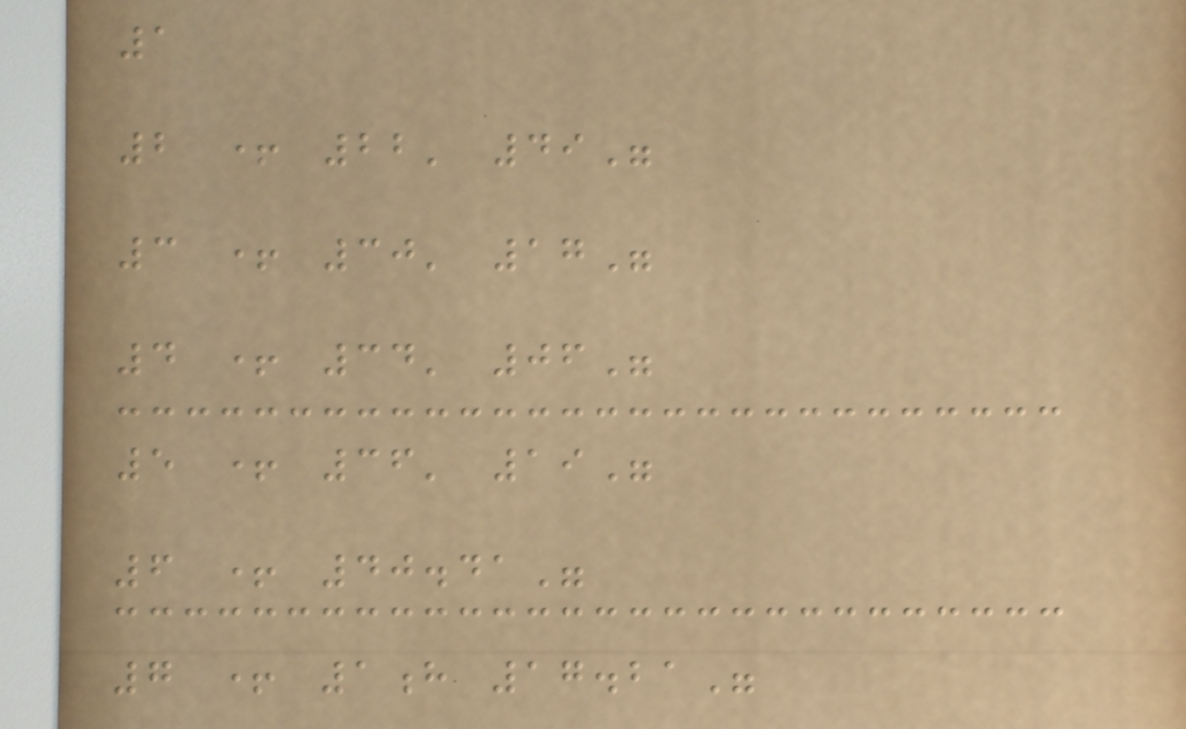1
2 + 22' 49"
3 + 30' 17"
4 + 34' 06"
5 + 36' 19"
6 + 40.41"
7 + 1h 17.21"
